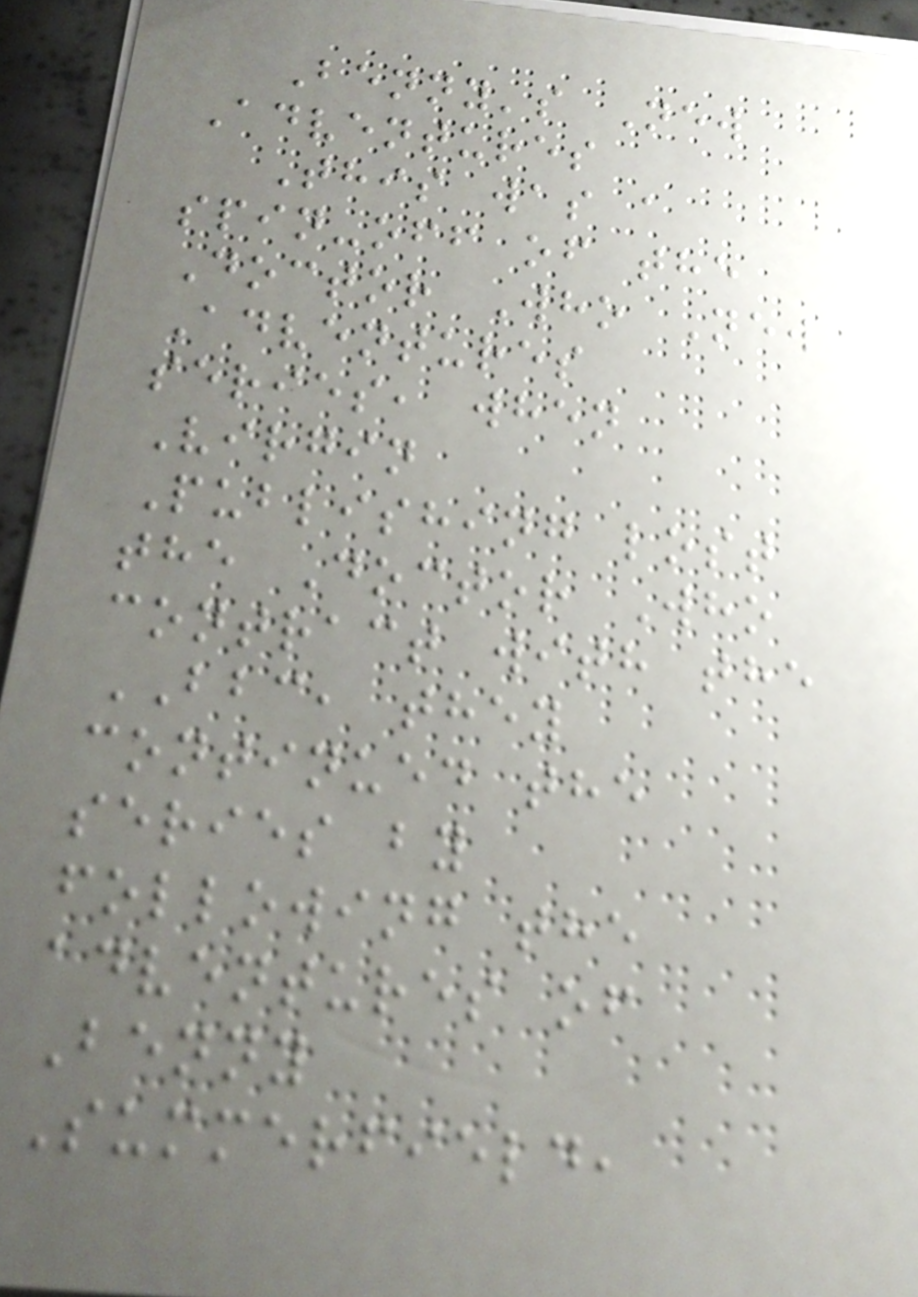Benny's New
Adventures
This was a
spin-off of the
Doctor Who New
Adventures
series, when
Virgin
Publishing lost
the Doctor Who
contract with the
BBC, they
continued the
series by
following the
adventures of
Benny
Summerfield,
